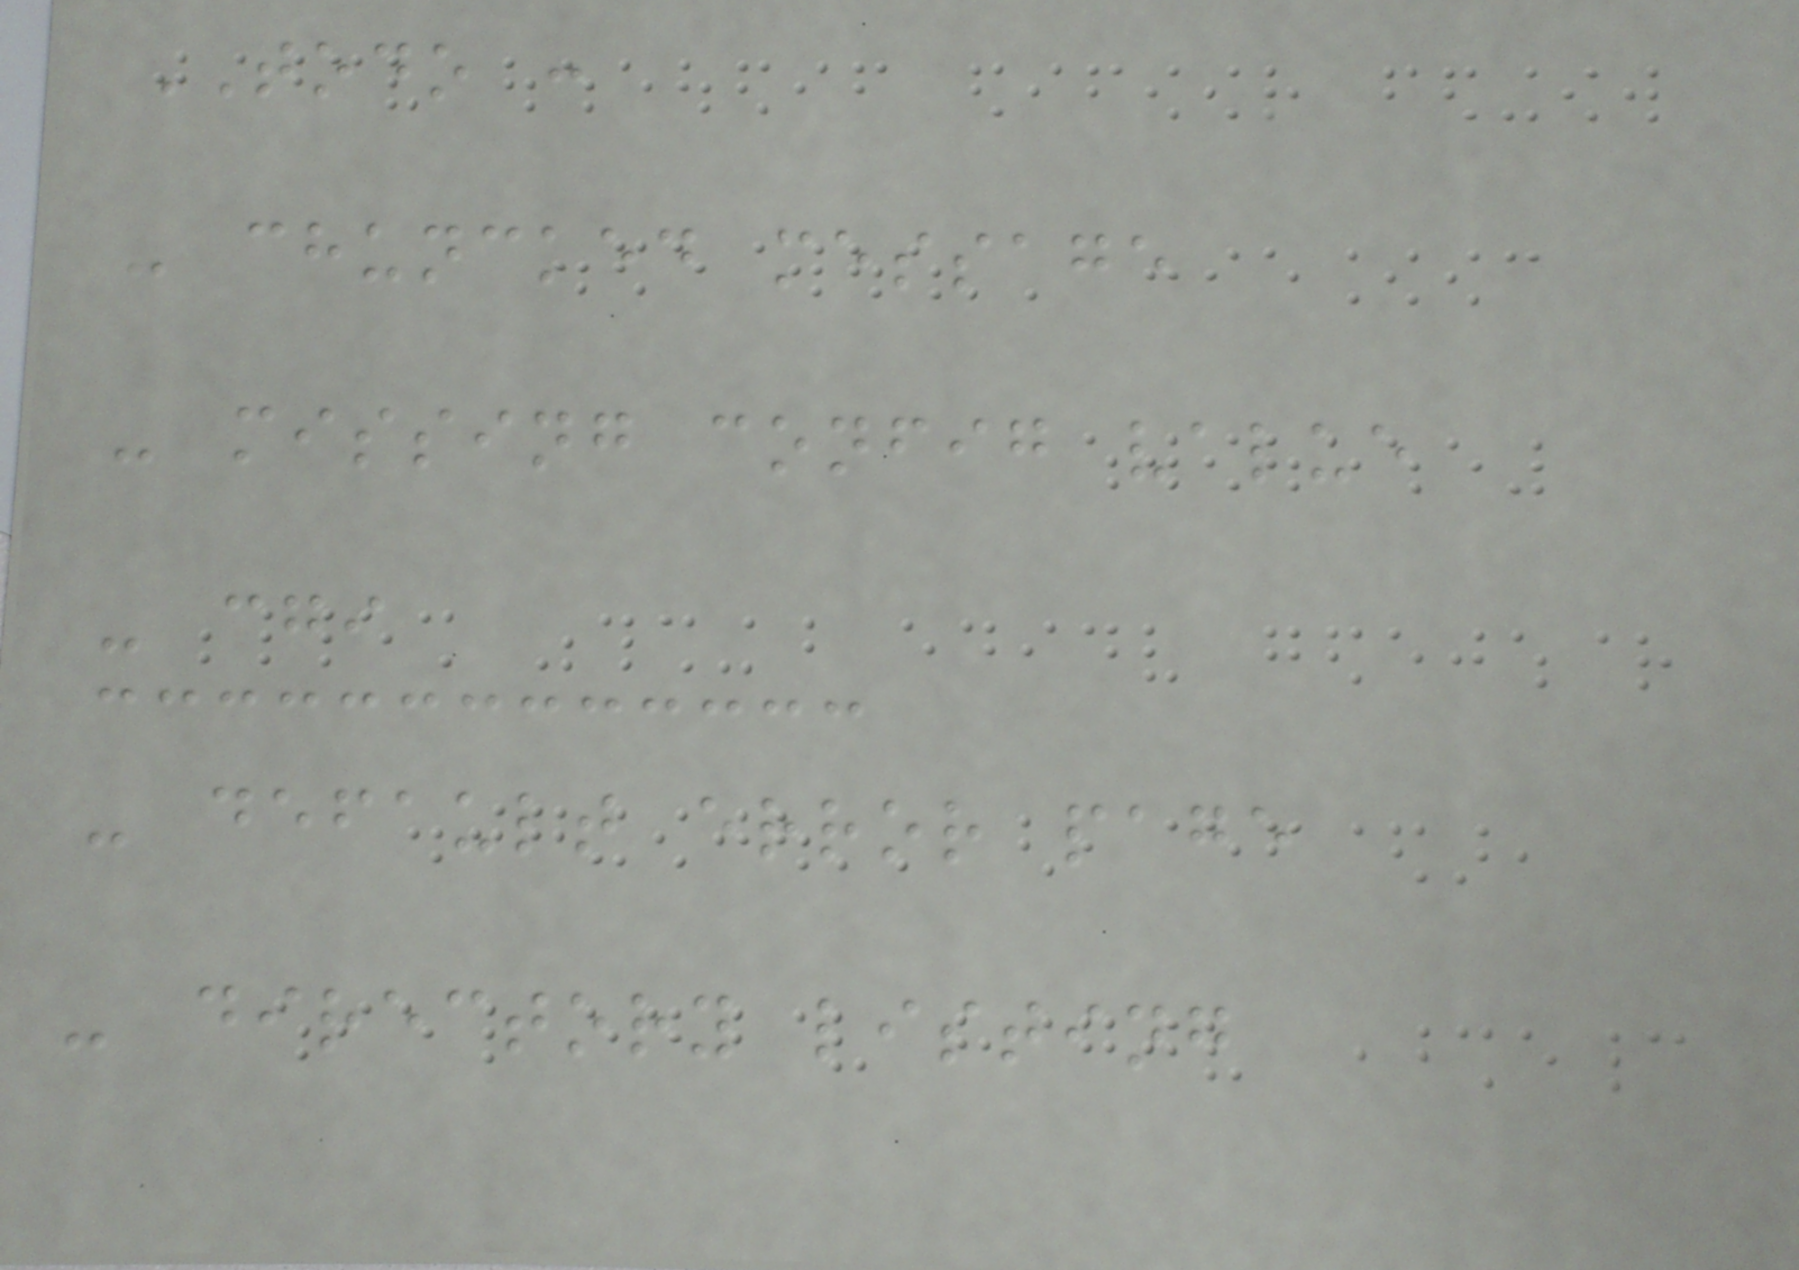TODO :
- chuncked message
- missing config value
- cgi
- default error page
- directory listing
